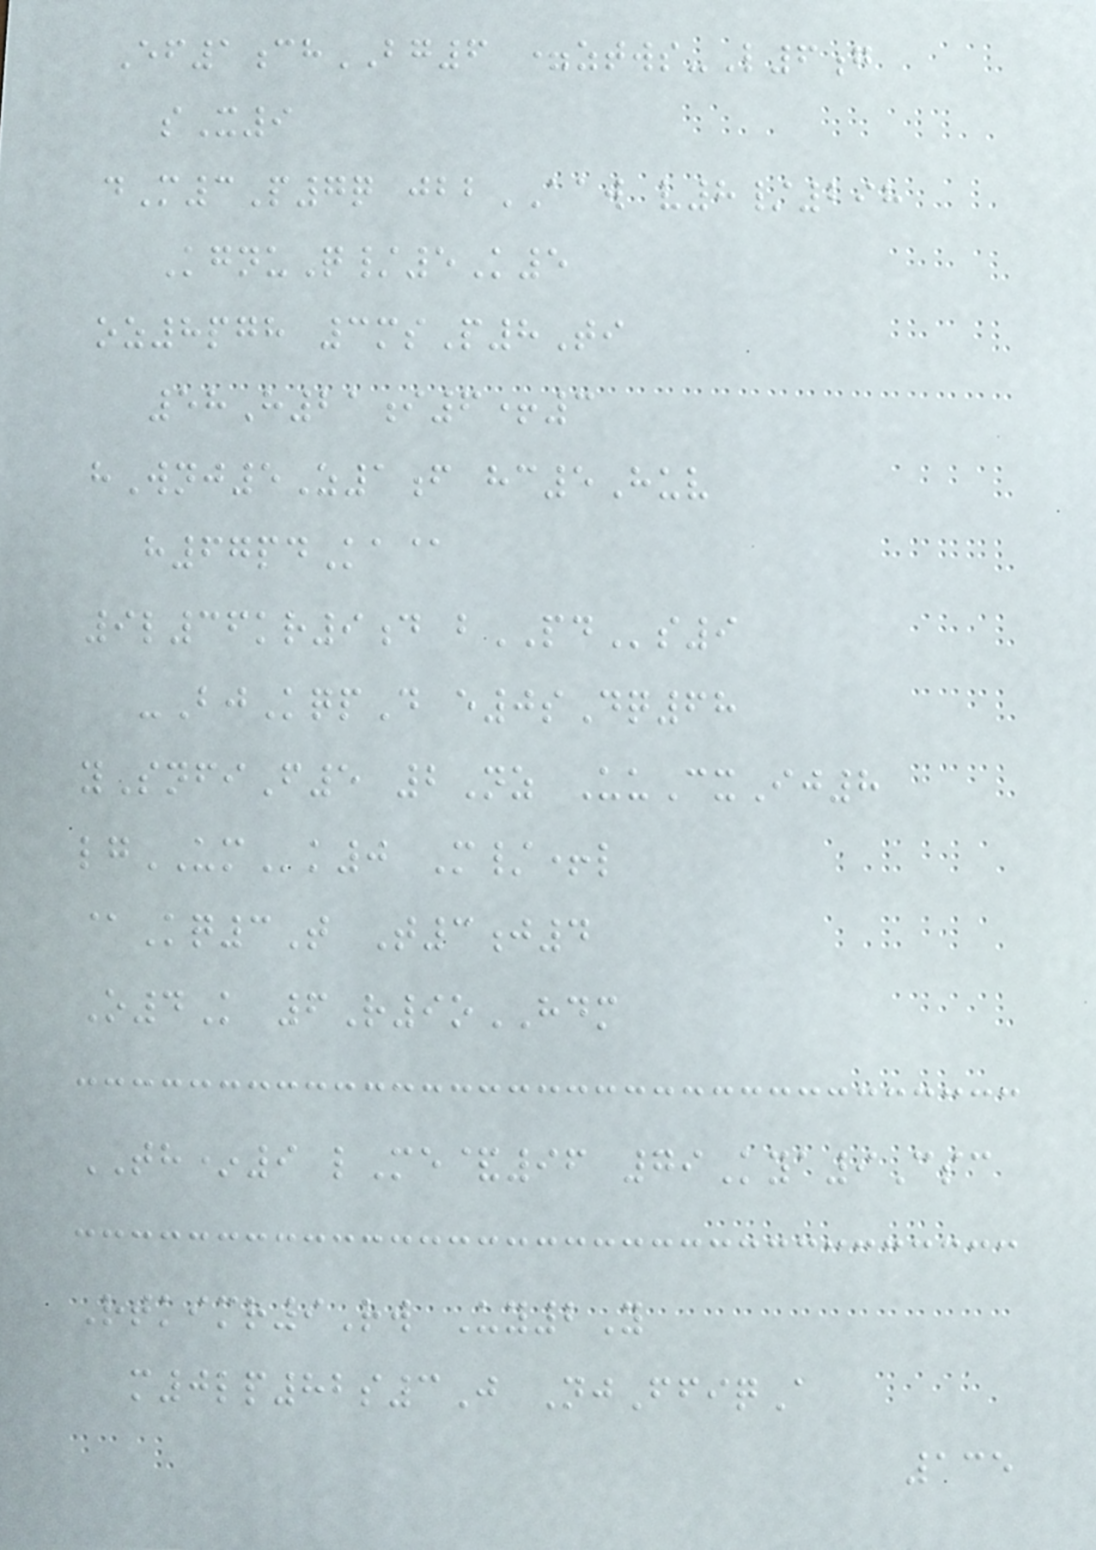Ef1chBG6 =ztws-L6g
sX9
dM3P7q jbbAAW v8/298
KgnuQ/5K5
oz8pgh 3msP8Ti
58H21i6+3
hWnj5Z1f hc5Huv
h67pdKa@
9l36kr9d bPDs9
-BjKqpD e0sDq68
ySnfiF5 2Nz UuCxIj8
lgUMk0 M/+l
@Kq3T T3j4
O4K 6R9oHDM
TH*9 lMe&96 79Kya9Csc
Rtkimr9Rw Uy2Y
m0lp82s3J NjFfiqA
135
